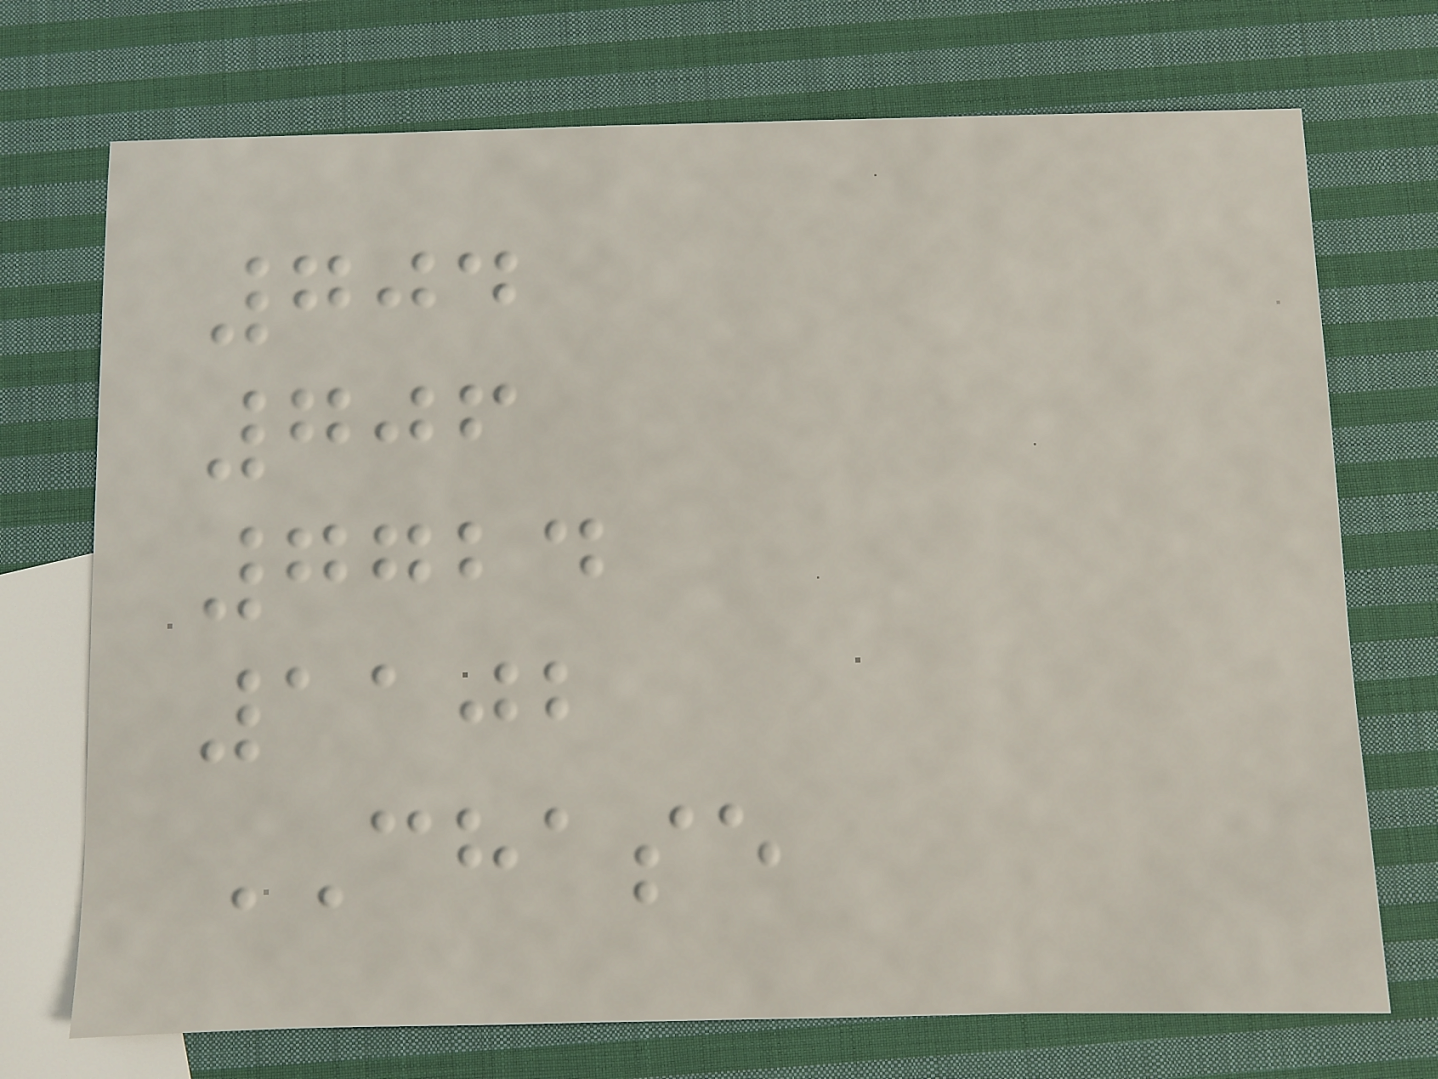704
706
7724
1102
CHASE
